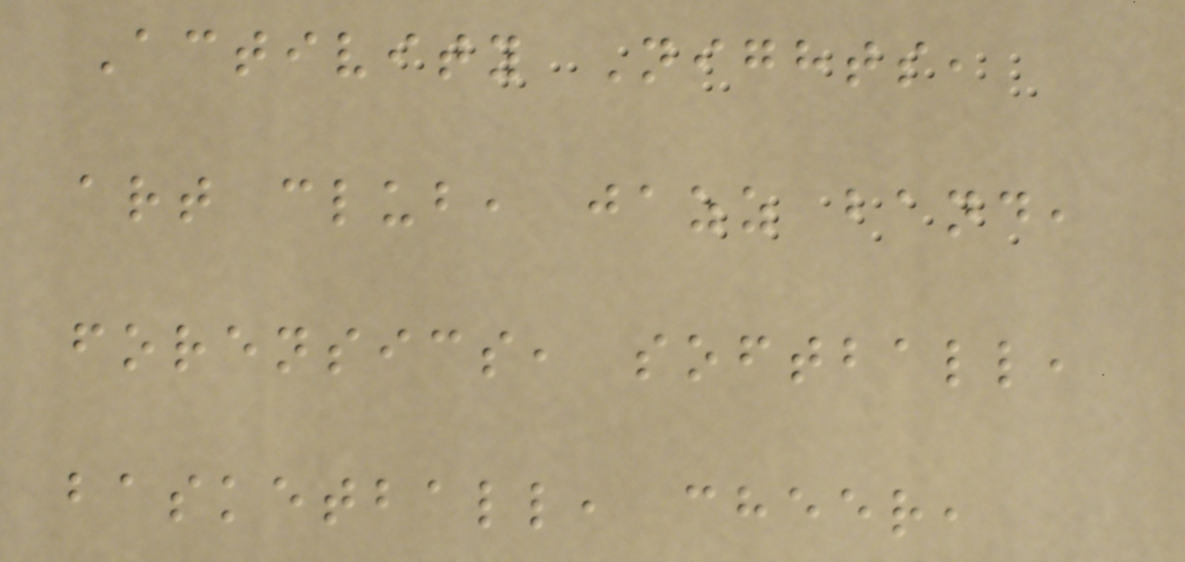Activity Nights,
art club, jazz band,
forensics, softball,
basketball, cheer,
